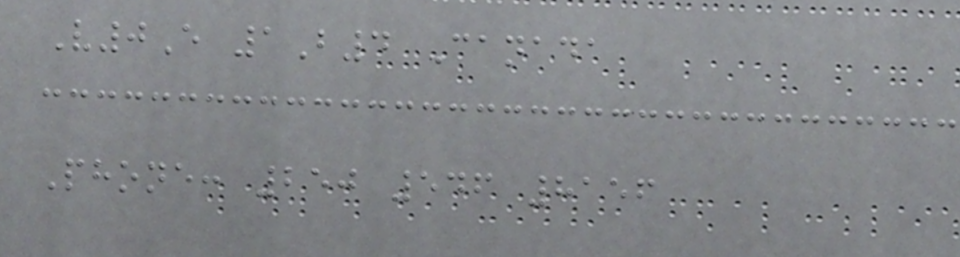V0E 1B4 Canada
Phone: 250 546 8156
